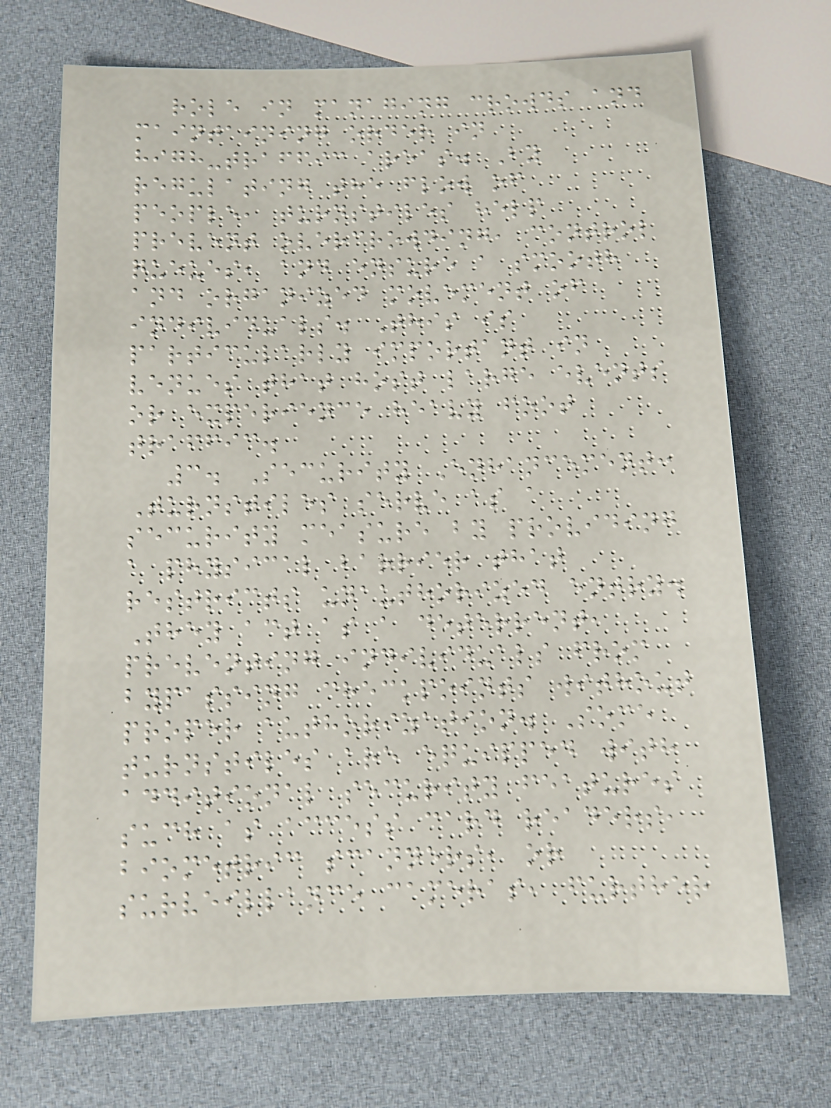role in managing crowds and
maintaining order in
high-traffic areas. By
regulating the flow of
people, turnstiles help
prevent overcrowding, control
queues, and ensure a smooth
and organized movement of
individuals. This is
particularly important in
venues that host large events
or experience heavy foot
traffic.
3. Security Enhancement:
Turnstiles serve as a
security measure by providing
a physical barrier that
restricts unauthorized entry.
They act as a deterrent,
preventing individuals from
bypassing checkpoints without
proper authorization. Some
turnstiles are equipped with
additional security features
such as access card readers,
biometric scanners, or
surveillance cameras, further
